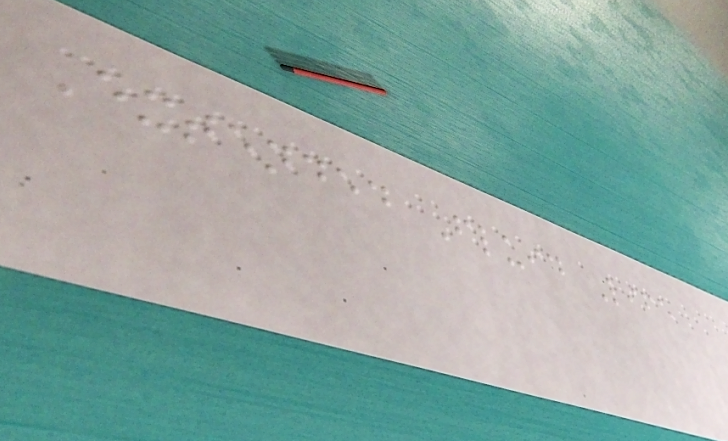Extended Fluid Life
